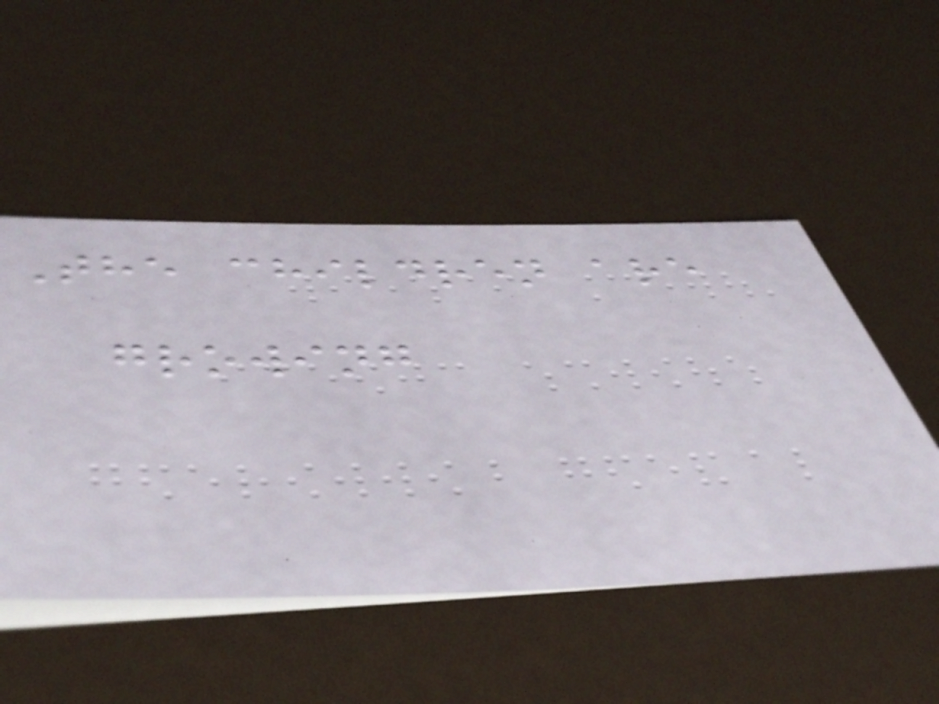The children are
growing
